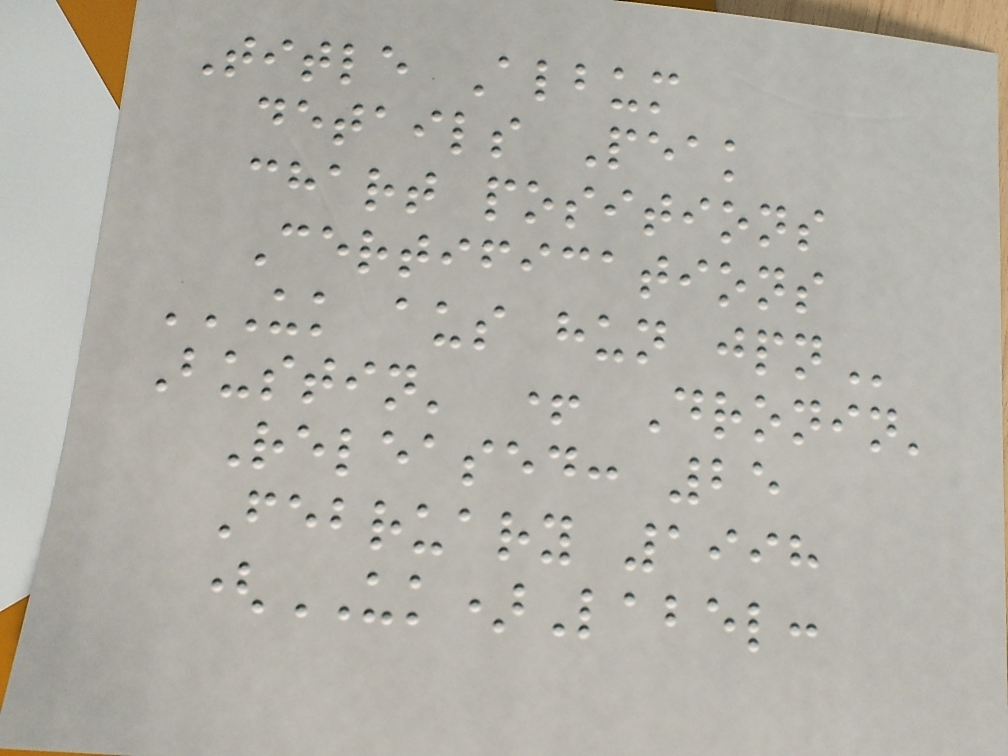Title Album
details Peak
chart positions
Certifications
UK AUS HUN JPN
Bustin' + Dronin'
Released: 25
February 1998
(UK)Label:
